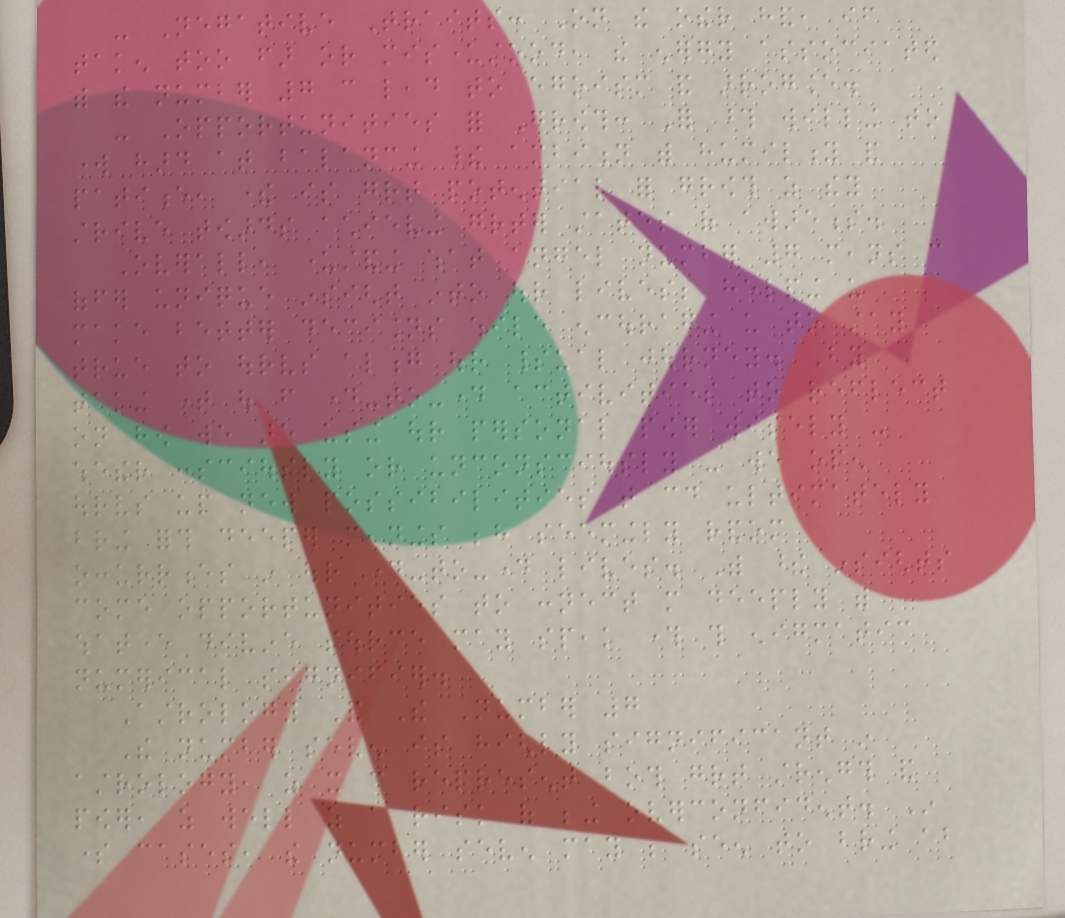- Negative Traits: On the other hand, if
taken too far or misunderstood, the energy associated
with the number 7 can lead to egoism and arrogance.
- Opportunities for Growth: For those willing to
work hard at balancing their ambition with humility and
patience, there is great potential for growth as they
strive towards achieving greater states of awareness.
Overall, understanding what angel number 7 means can
offer unique insight into our lives; helping us
make better decisions while encouraging us to stay
true to ourselves along our spiritual journey. By
taking time out from day-to-day activities to reflect
on how we are using our personal power wisely -
whether consciously or unconsciously - we open
ourselves up new possibilities that could ultimately
bring forth deeper meanings behind seemingly random
occurrences in our day-to-day lives. With these insights
come opportunities to connect more deeply with
whatever divine source may speak through this enigmatic
numerical signifier.
Astrology And The Number 7
The number seven is highly significant in
astrology, as it can represent both great strength and
power, as well as a risk of being overconfident. In
some cases, the number seven may be seen to bring about
